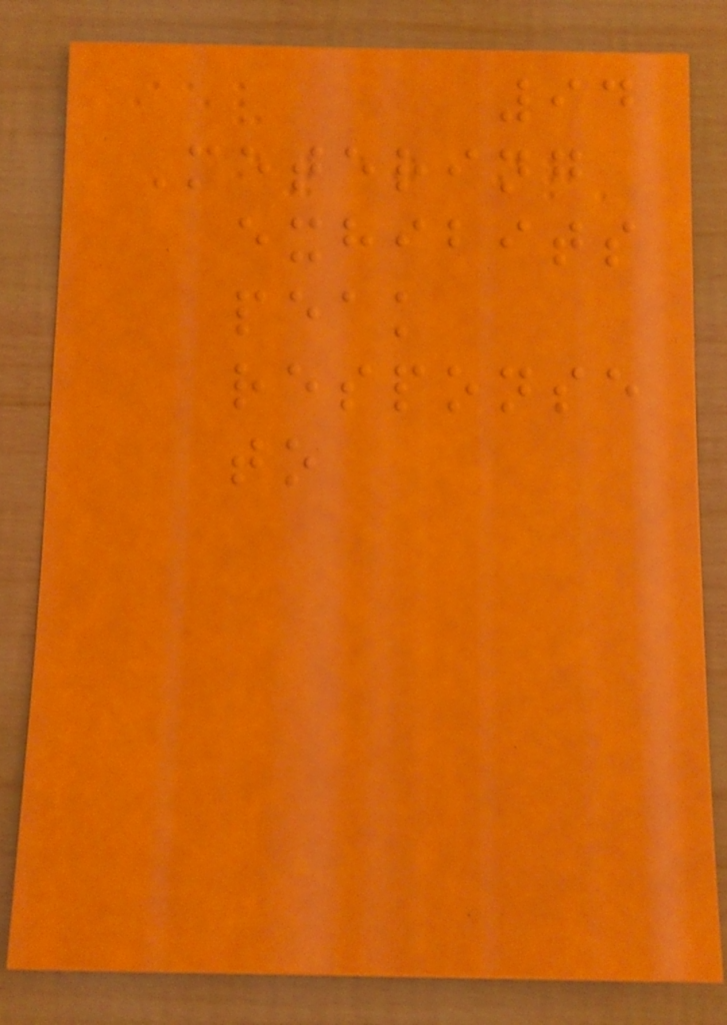94
Metering
exhibits
peak
response
to
